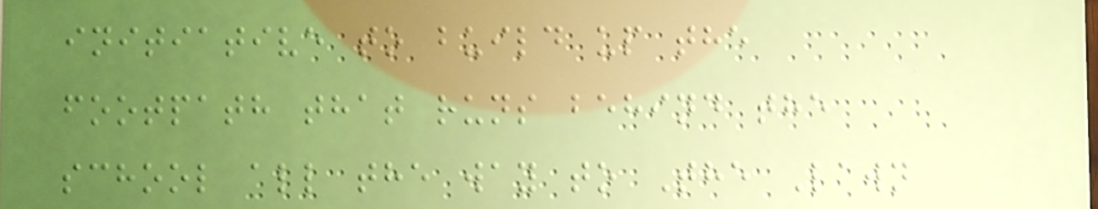initiative to build up the
footpath that runs behind the
school all the way to The Lawn
